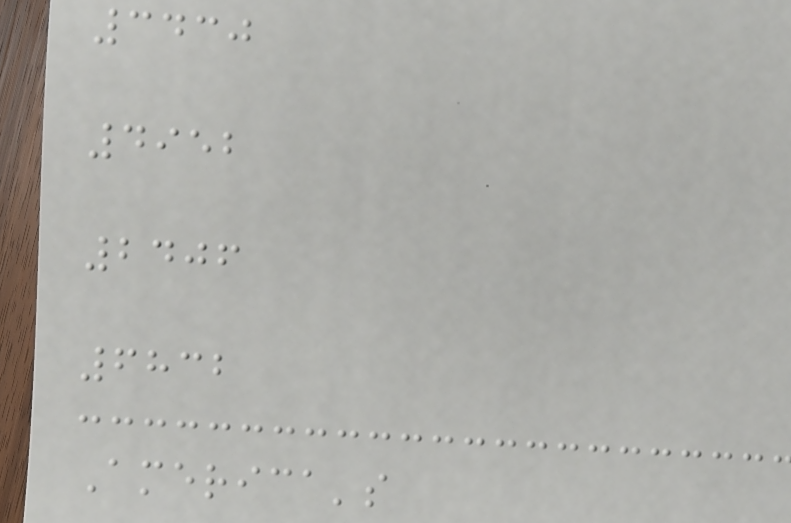3430
4952
2406
6832
America's
